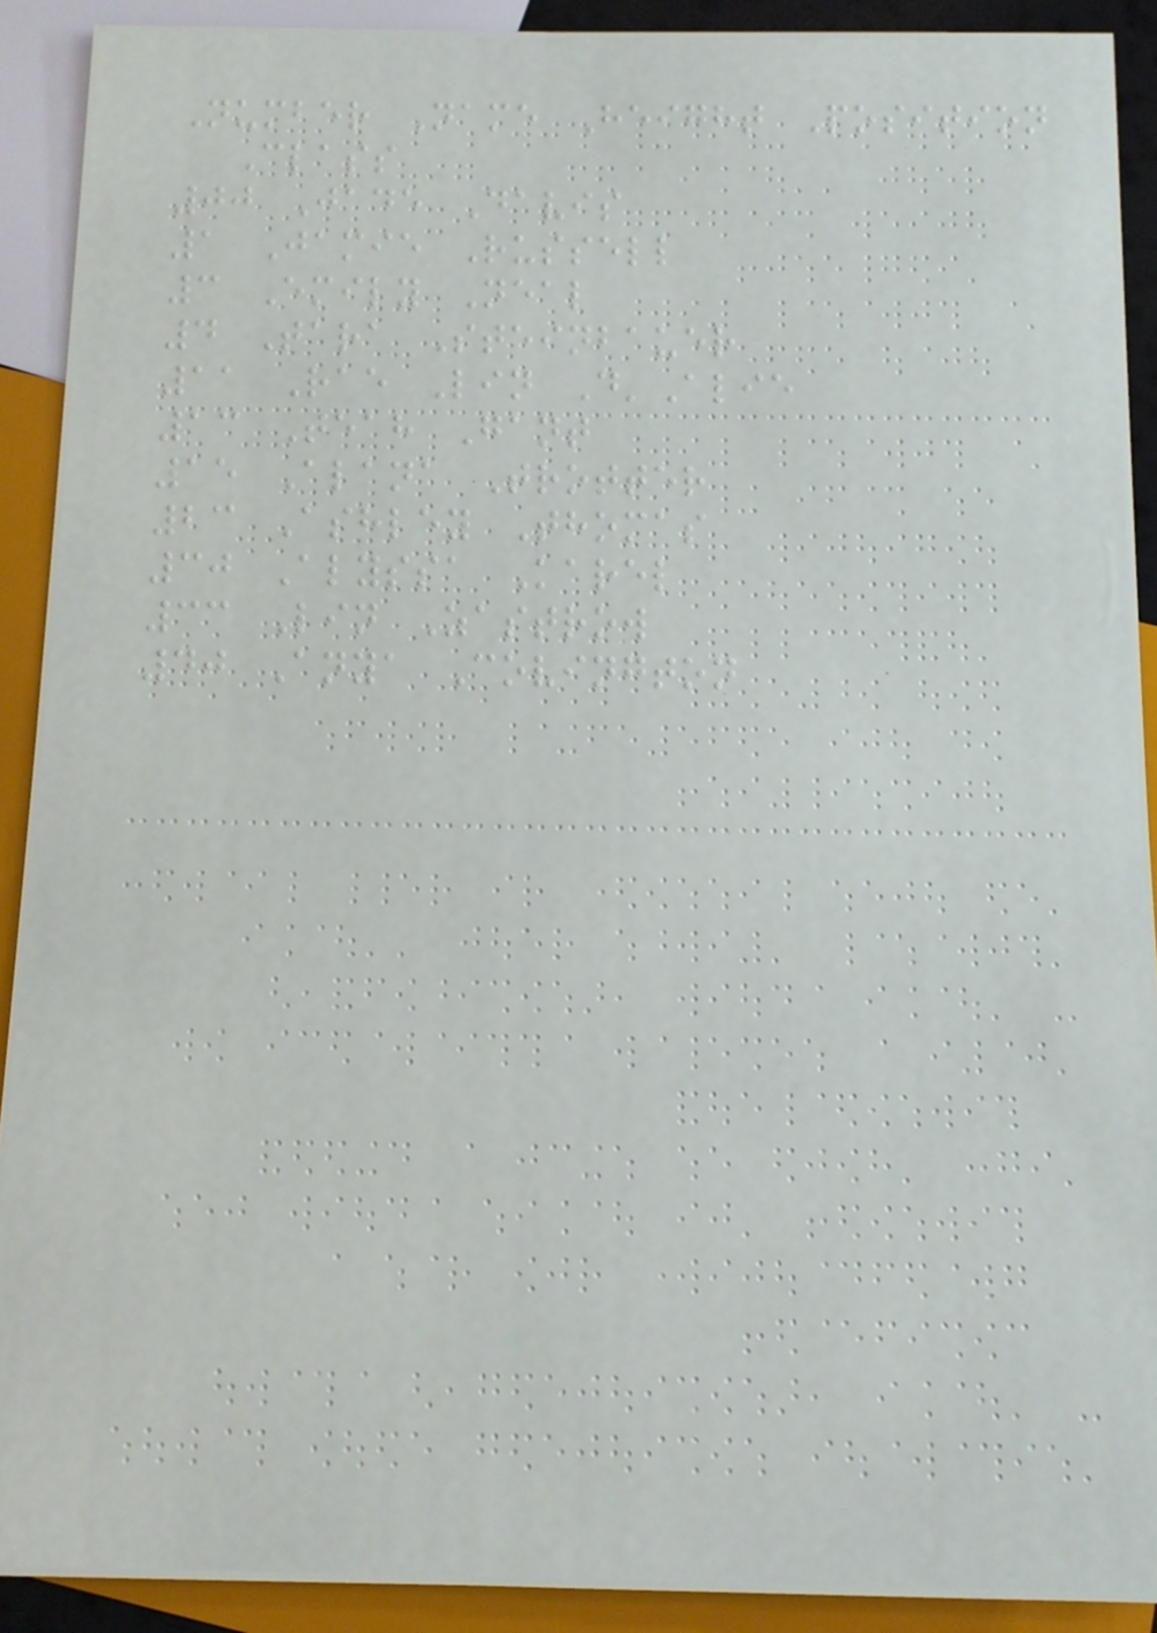Number Name Height Position
Class
00 Jade Davis
1 Jamie Russell
3 Emily Neal
4 Tara Steinbauer
11 Rae Lin D'Alie
13 Teah Gant
15 Alana Trotter
23 Ashley Thomas
30 Alyssa Karel
33 Lin Zastrow
40 Anya Covington
